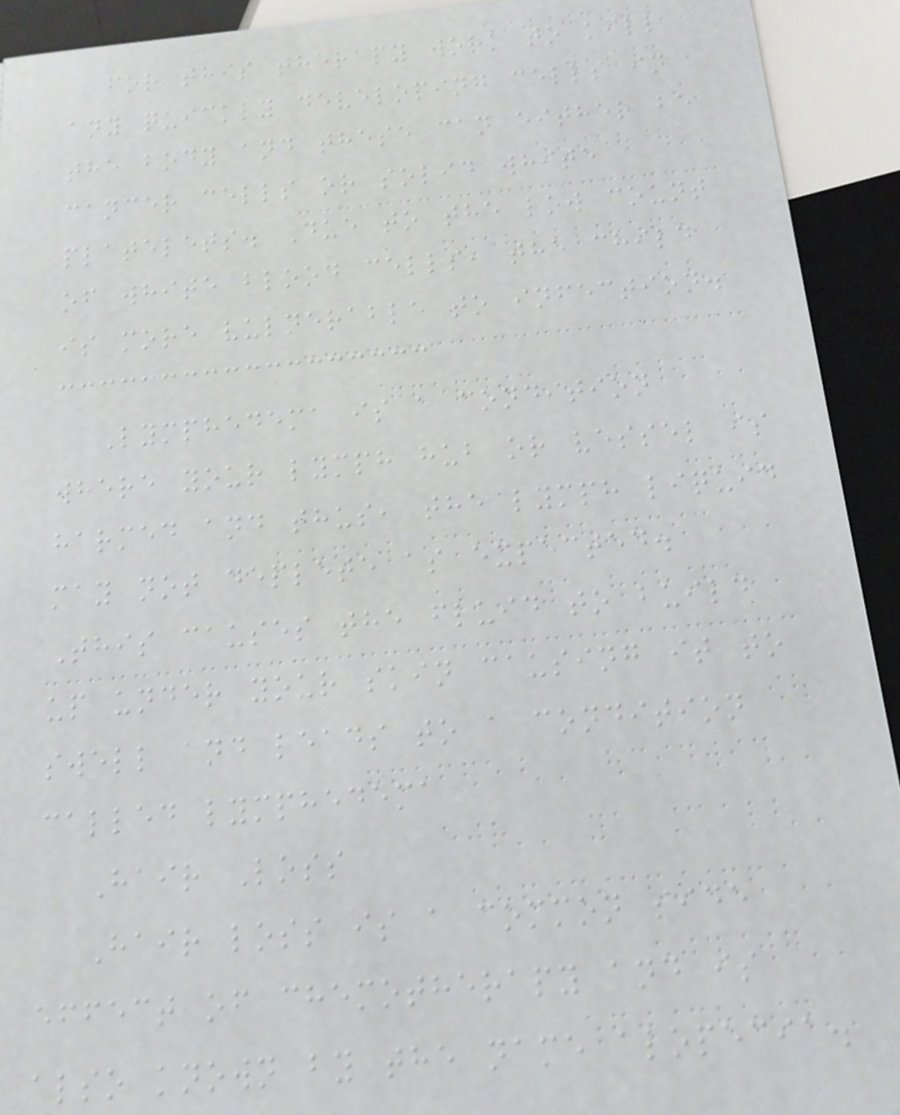for this therapy work to kill
any quickly developing cells in
the body and these can either be
cancer cells or solid white
platelets. Due to the low count
of white blood cells, the child
is more vulnerable to infection.
Lymphedema is a condition
where your lymph hub or vessel is
harmed and thus, the lymph liquid
may not deplete as expected.
This causes the fluid to build
up under your skin causing it to
swell and leads to a condition
called lymphedema
Hair Loss
Hair loss is a common side
effect of chemotherapy and is
also known by the name alopecia.
